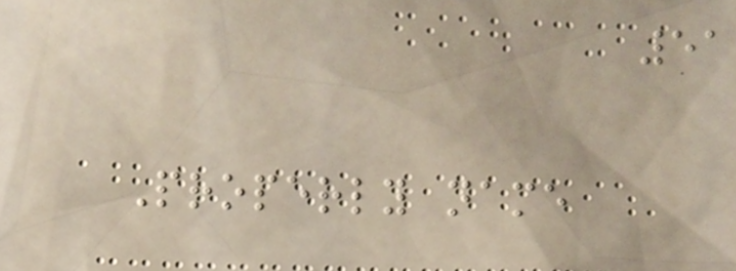51
Properly name
